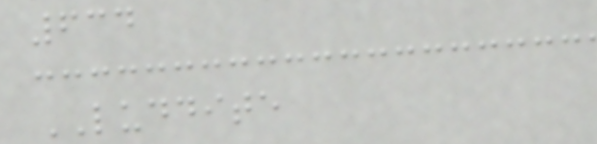634
LUDDITE
